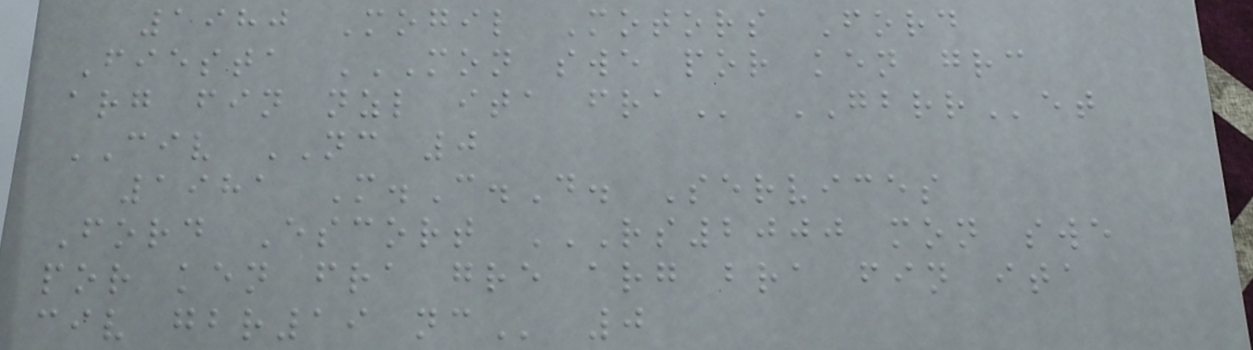1980 Mogil Motors Ford
Fiesta MON SWE POR KEN GRC
ARG FIN NZL ITA FRA GBRRet
CIV NC 0
1981 M.C.D. Services
Ford Escort RS2000 MON SWE
POR KEN FRA GRE ARG BRA FIN ITA
CIV GBR19 NC 0
